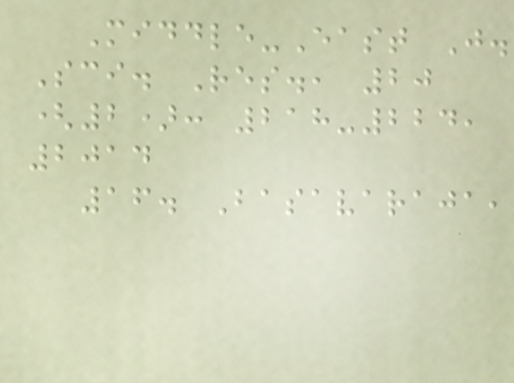Middle-East J.
Sci. Res., 20
(2): 218-224,
2014
16. Basavaraja,
